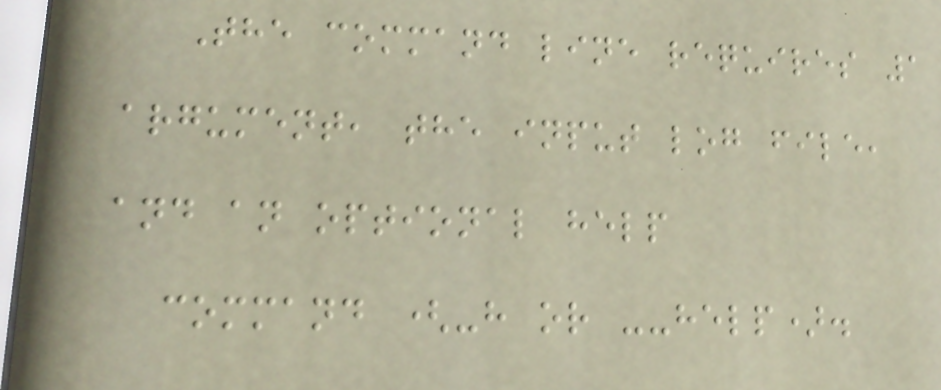The command line requires 1
argument, the input log file,
and an optional help
command (-h or --help).
